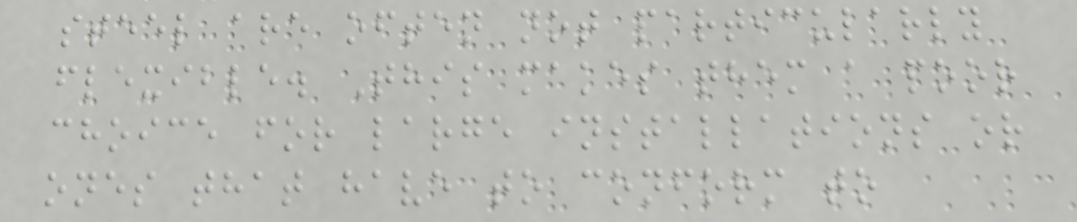steel are often not particularly
flexible. This makes them a poor
choice for large installations or
ones that have to conform to
